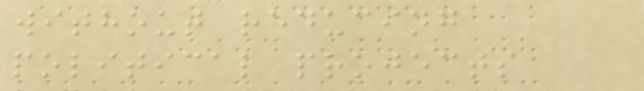without reducing
political projects
